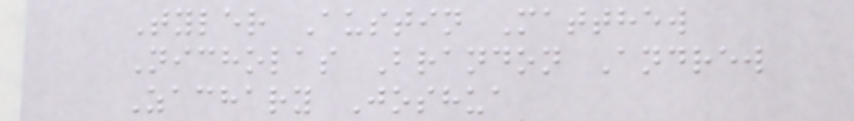Tyler Austin Matthew
Nicholas Brandon Andrew
Zachary Joshua
